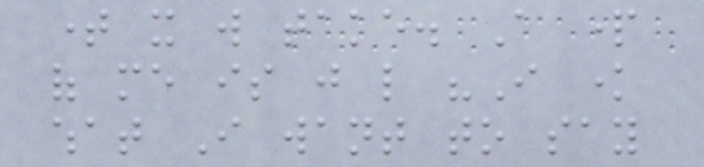time it will take. A part
of me is just like "I know
what I want to say
